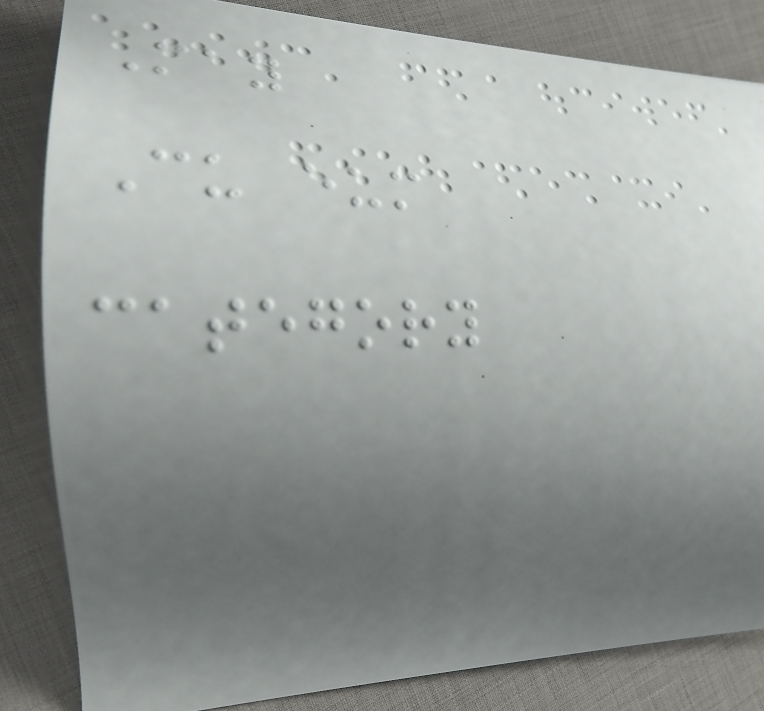May
Cu eum
category
